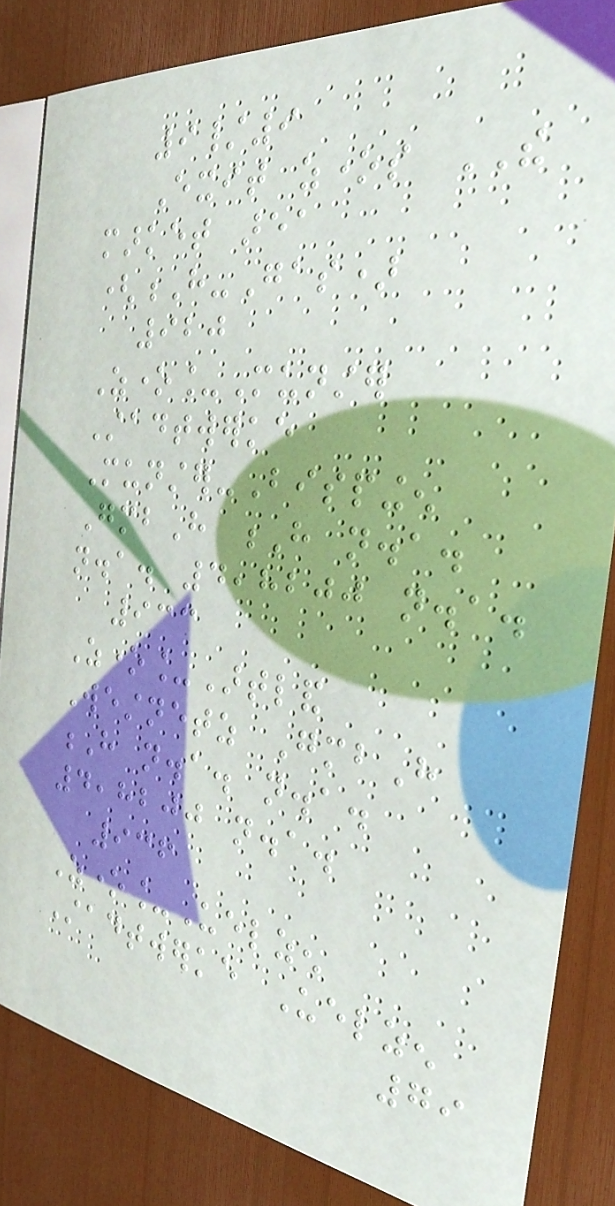9/9
Exit zones THE
market area
(H-Gas)
920
Zone_Munster
Stadtwerke
Munster-Bispingen
GmbH H n.a.
n.a. 4,8200 n.a.
933
Zone_Artland
Westnetz GmbH
H n.a. n.a.
4,8200 n.a.
936
Zone_Uelzen
Stadtwerke Uelzen
79
